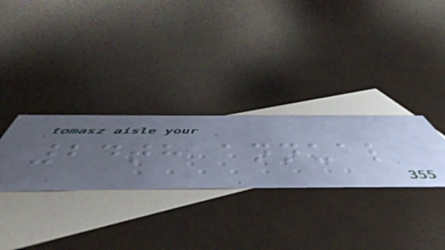24th annual
